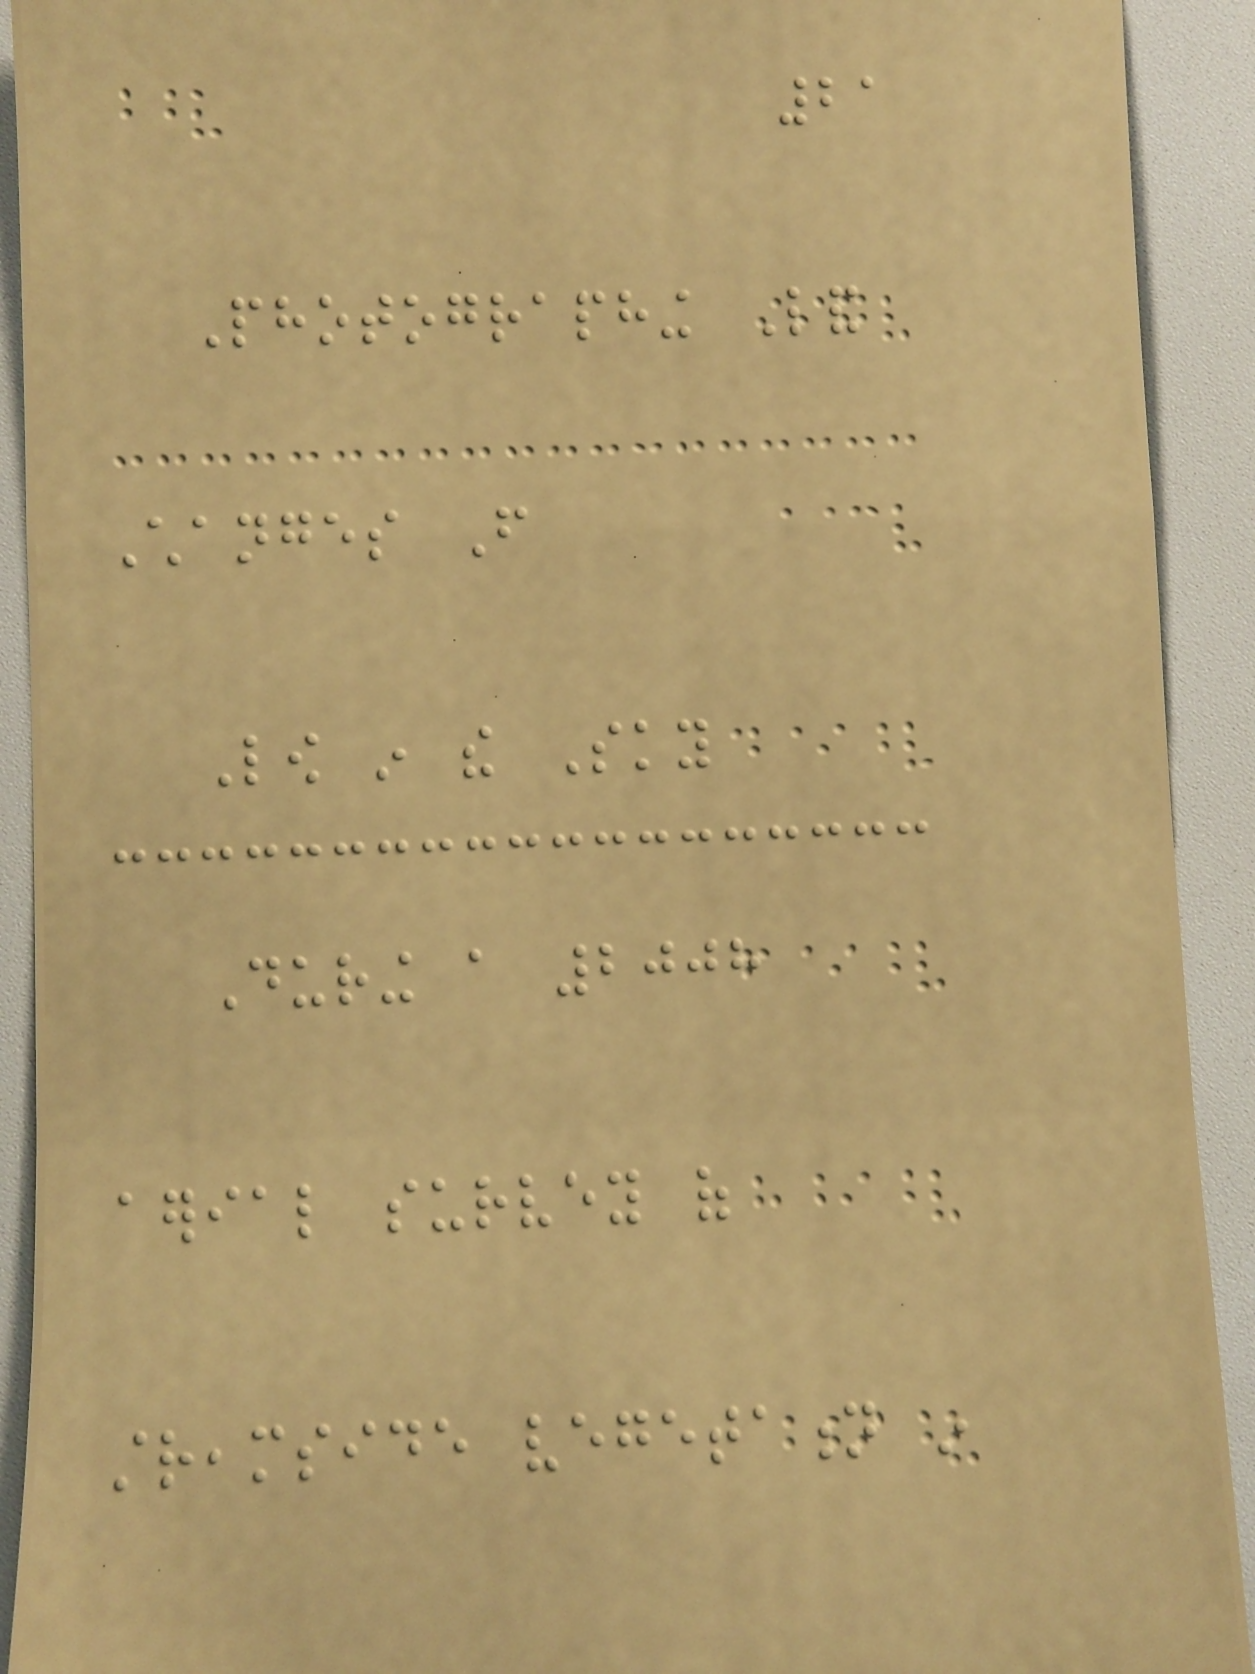21
Photographing Land
Changes From
Low in the Sky
During a 2008
aerial survey of
streamside vegetation in
